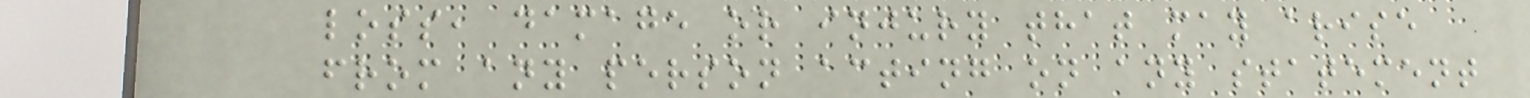loss, damage or injury that may arise
from any person acting on any statement
